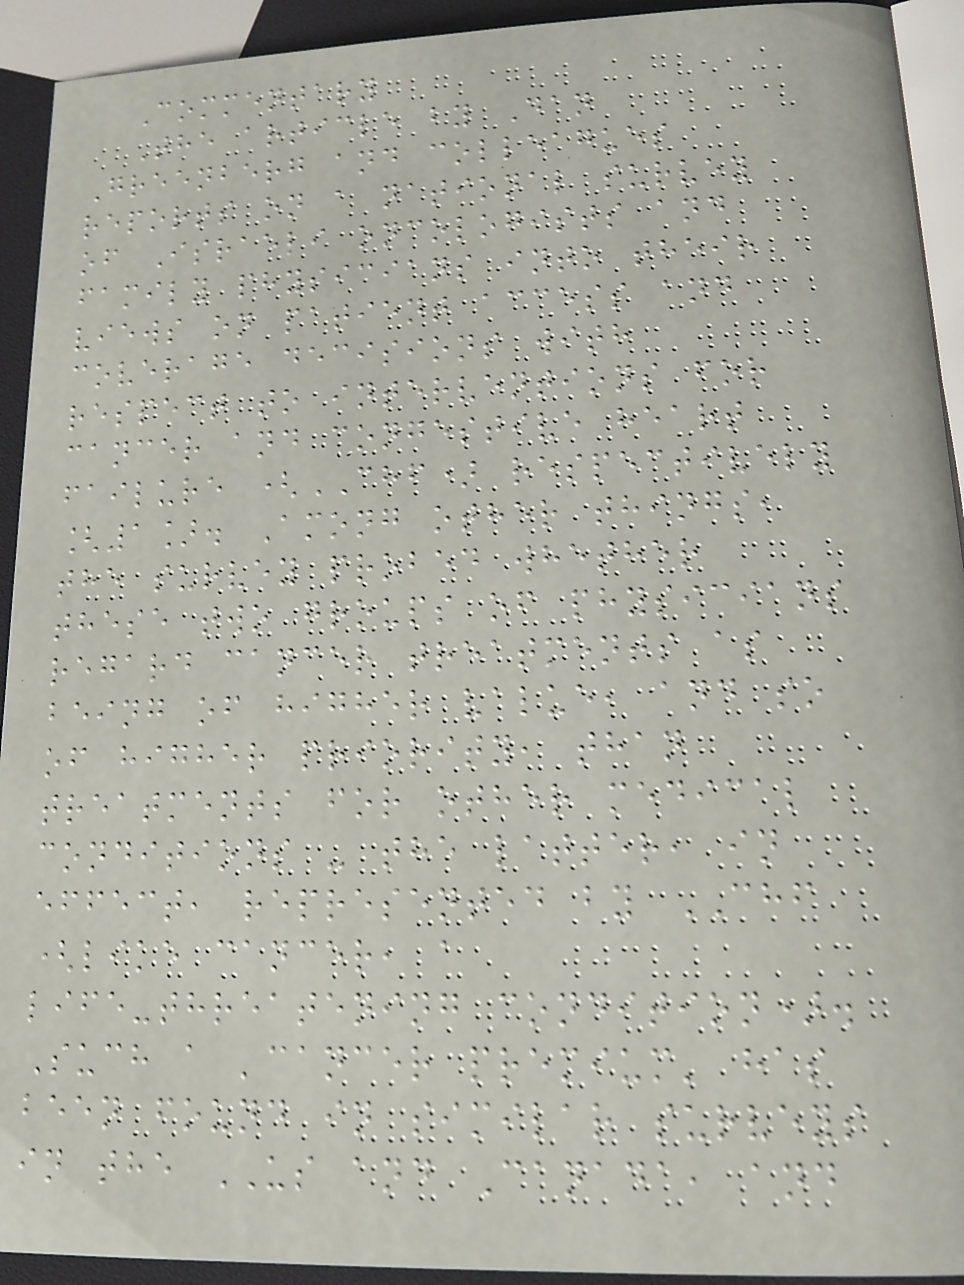Commentary
The article by Dan
Greenberg and colleagues
reports on a national survey
of Israeli oncologists and
family physicians into their
views on patient access and
coverage decisions with
respect to interventions for
cancer and congestive heart
failure (CHF) respectively
[1]. Among other things,
the survey probed whether
these two groups of physicians
regard cancer treatments as
being of higher value, and so
of higher priority, than
treatments for other medical
conditions - the latter, in
effect, represented by CHF
(like cancer, a
life-threatening condition).
Such a 'cancer premium' has
been found in similar surveys
in the US and Canada, and
